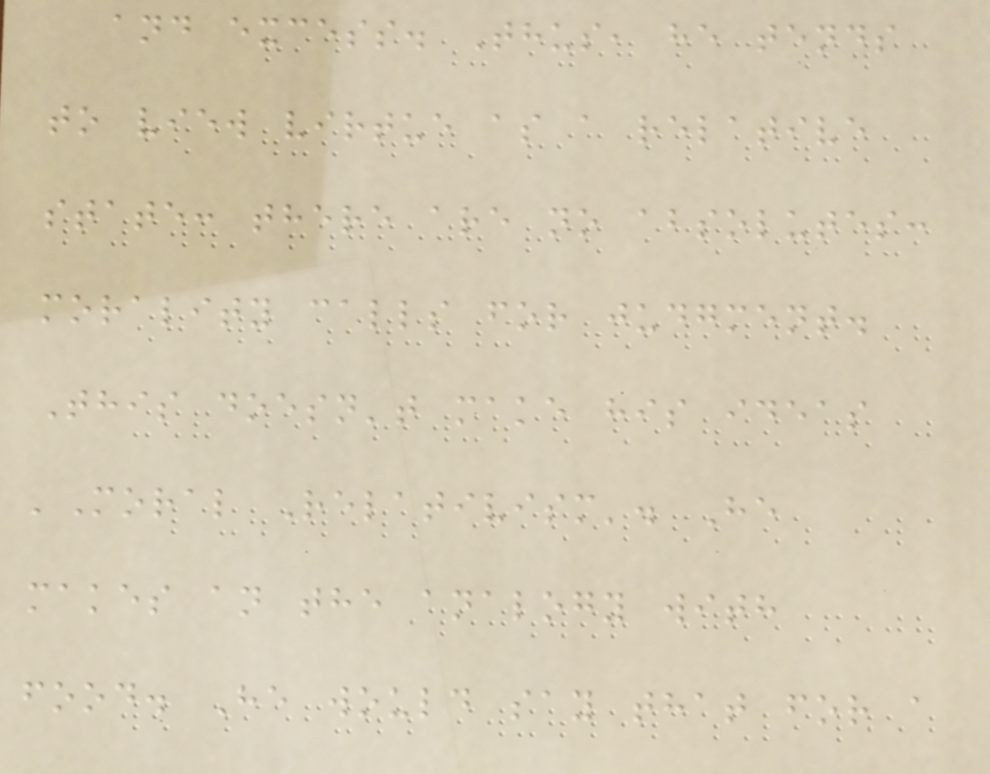and excess. Thus, he tends
to view virtue as a relative
state: there are no absolutes:
morality calls for judgment.
This doesn't make his ideas
'Moral Relativism'. He
makes an the analogy with
food. He would say that for a
